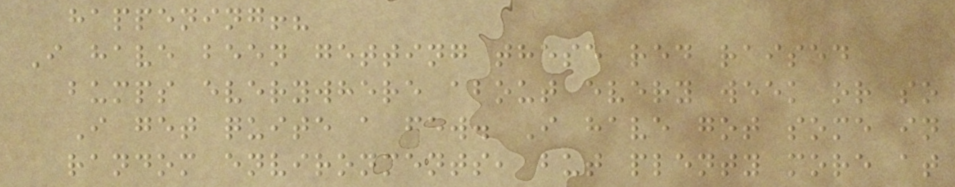happening!?
I have been getting these red raised
bumps everywhere about every week or so
I get quite a few. I have got some in
random environments, but plenty more at
